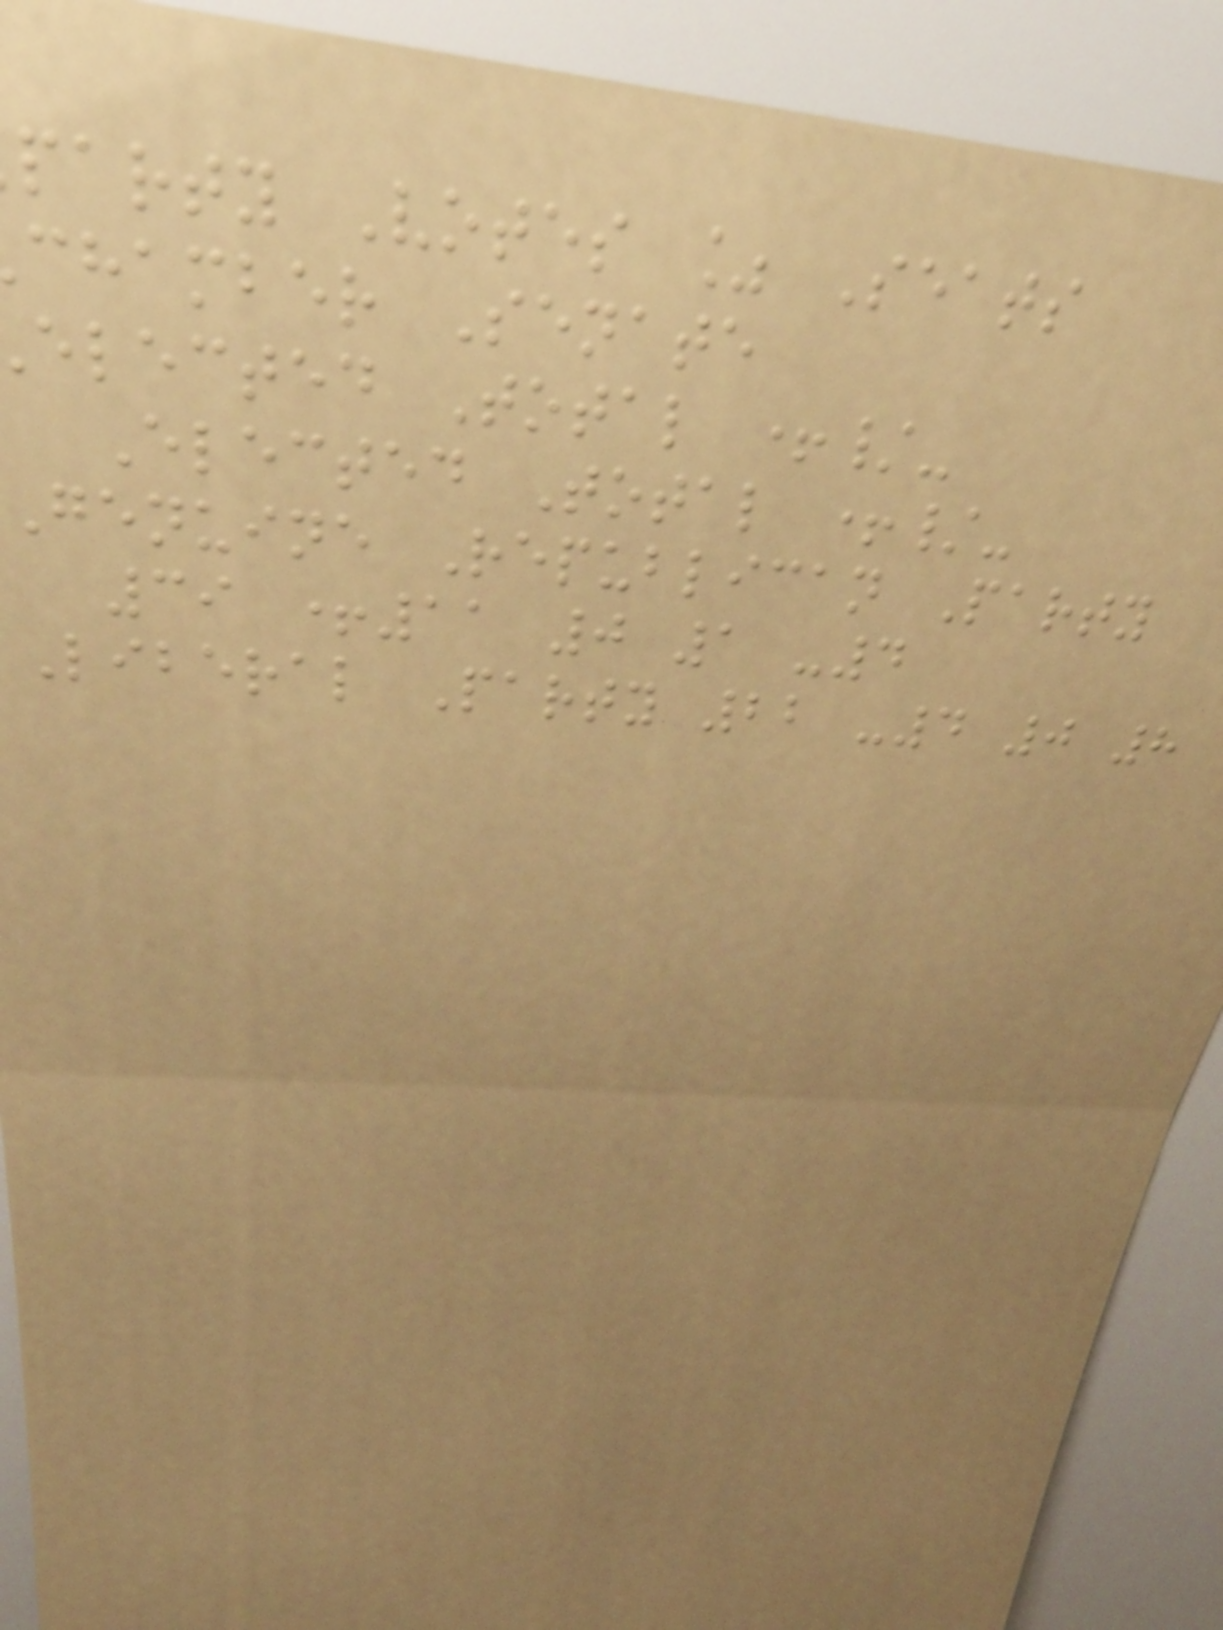party Votes % Seats
chamber Senate
elected Total +/-
Elected Total +/-
genuine Republican Party
39 +11 0 1 -4
Liberal Party 22 -4 0 8
